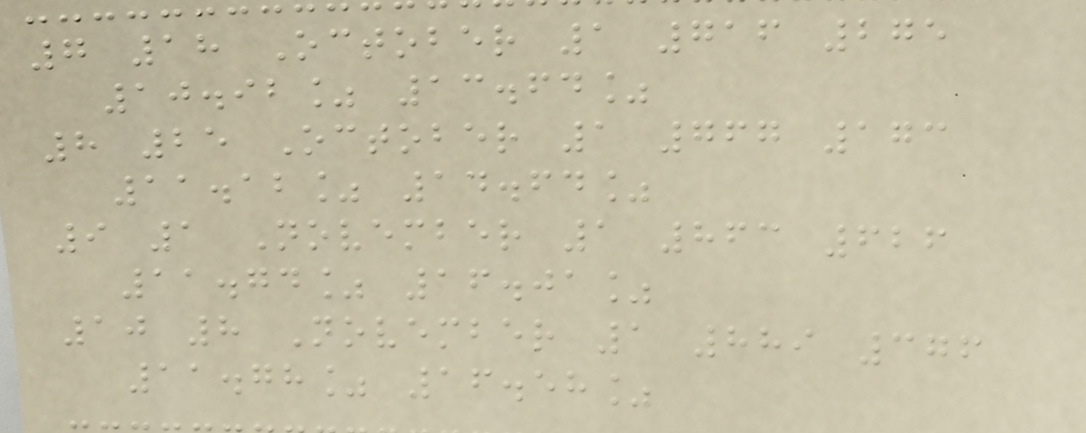7 18 October 1 716 275
10.92% 13.64%
8 25 October 1 767 173
11.12% 14.64%
9 1 November 1 863 626
11.74% 16.01%
10 8 November 1 889 376
11.78% 16.58%
